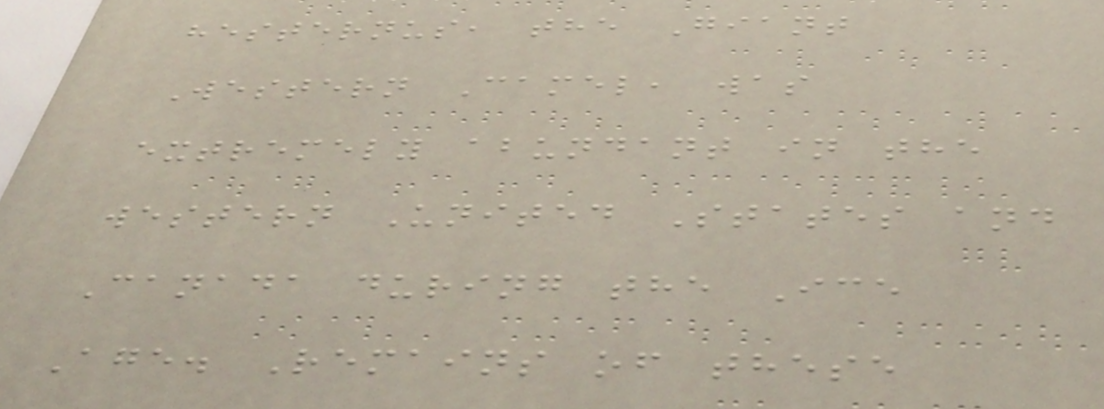hesternus, the Giant
Western Camel, was
extremely abundant in the
western United States and
Canada during the Ice
Age. Remains of these
